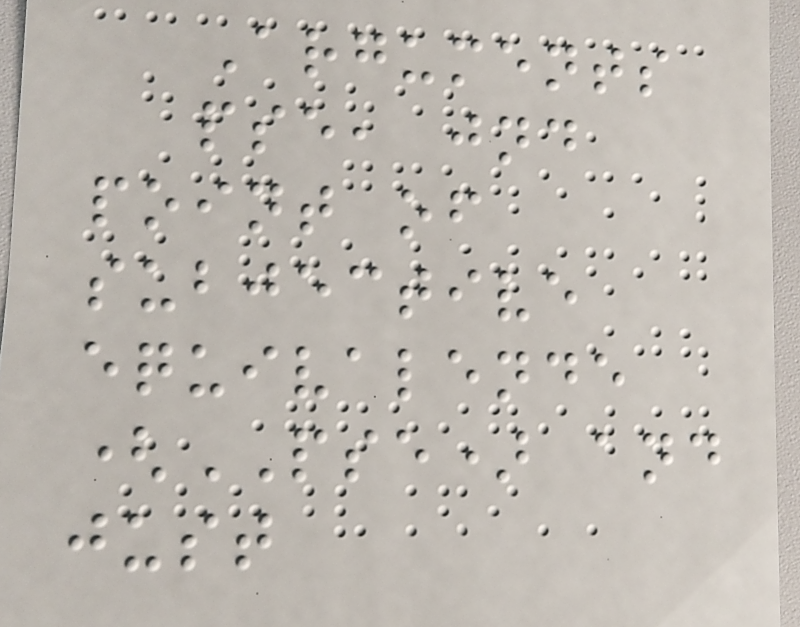Arguments
pse, jnd
point of
subjective
equivalende
(PSE) and
just
